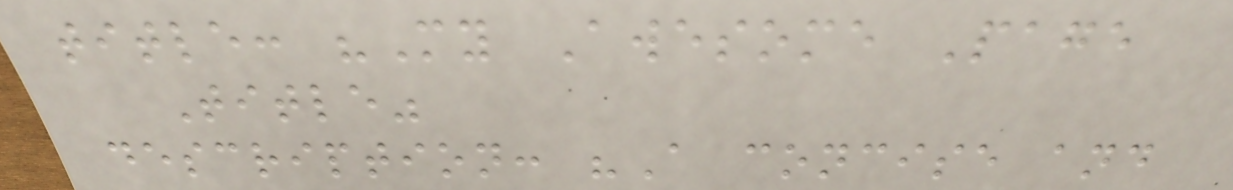title: "My Awesome Page
Title"
description: "A concise and
